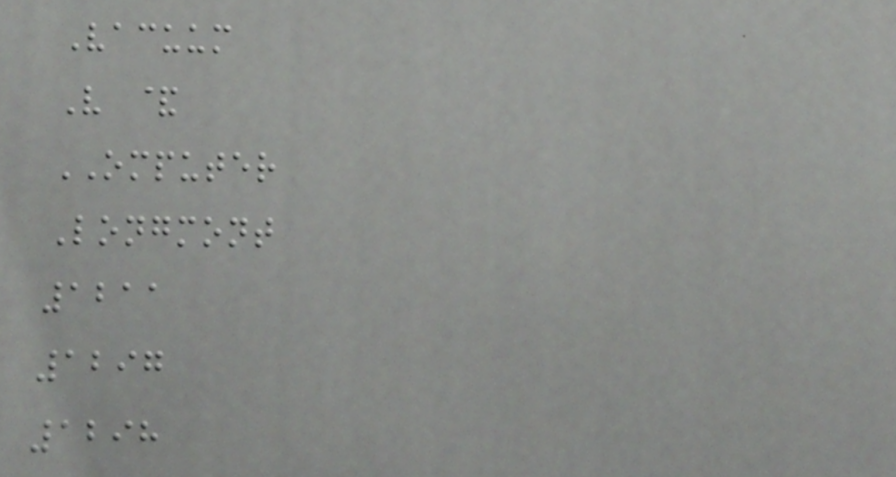Vacuum
V &
OMPUTER
Longmont
1211
1297
1298
